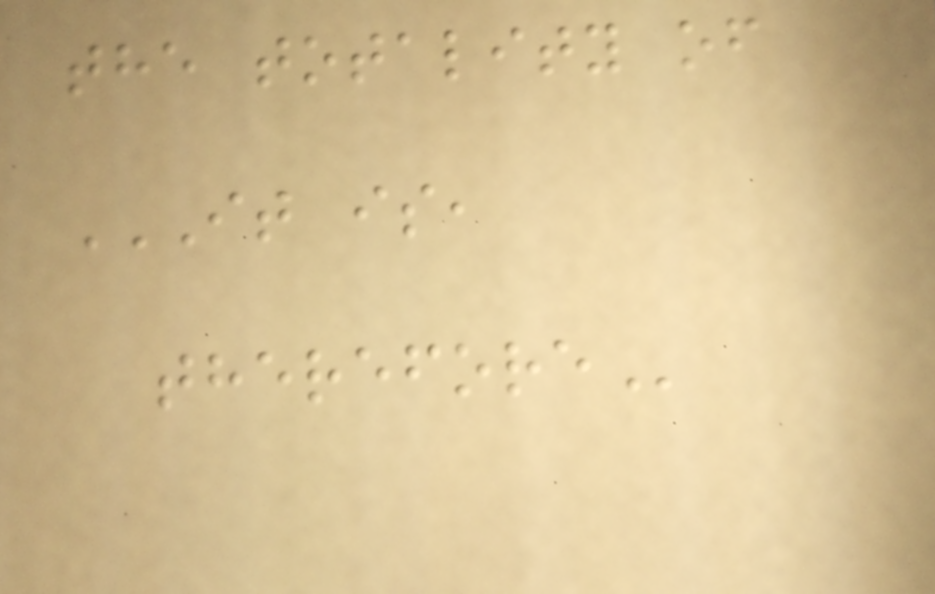the totality of
IT IS,
THEREFORE
